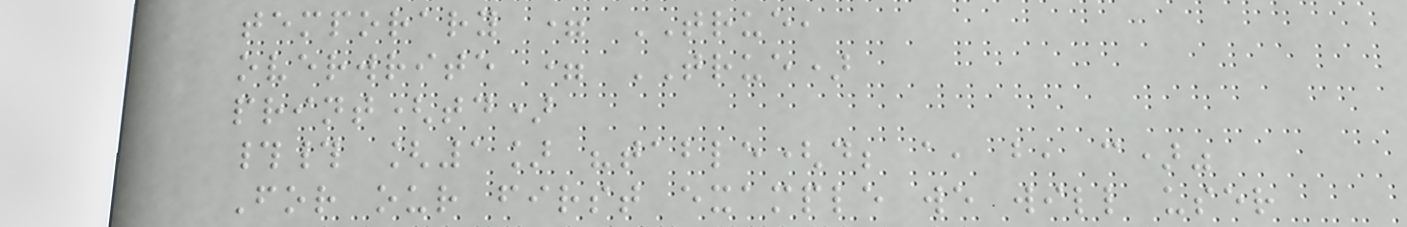temporary = TRUE,
overwrite = TRUE)
print(td)
## [1] "table(d; a, b, c)"
For our first example we will user
